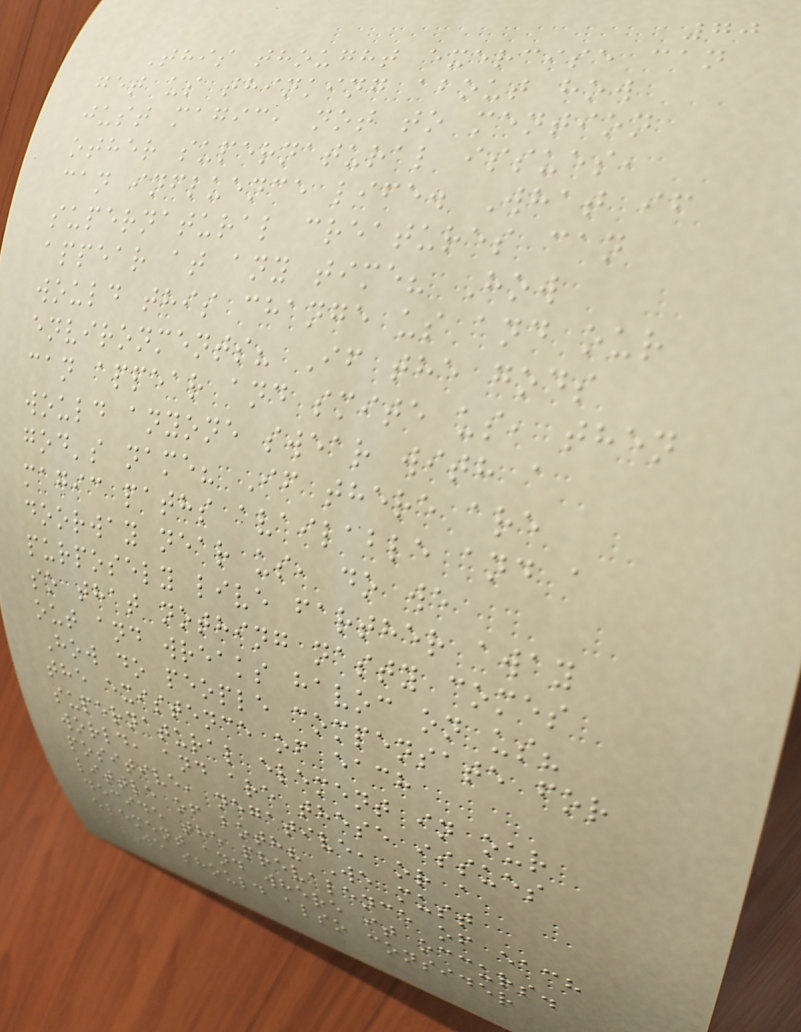70
This thought exercise can
get us thinking about how
just magic, not to mention
other supernatural issues,
can influence life. What if
supernatural creatures can
appear at any time? How
would this change us and our
environments? If the gods
can appear and smite us, then
would anyone swear with a
god's name? If there are
magic paths available and a
doorway near us, do we
purposely live farther away
so that nothing nasty comes
out and wreaks havoc on us?
How do people compensate for
the existence of each
supernatural element in our
world, and are these issues
positive, negative, or a
little of both? We must
decide the prevalence of each
element and where it occurs.
We should also consider
